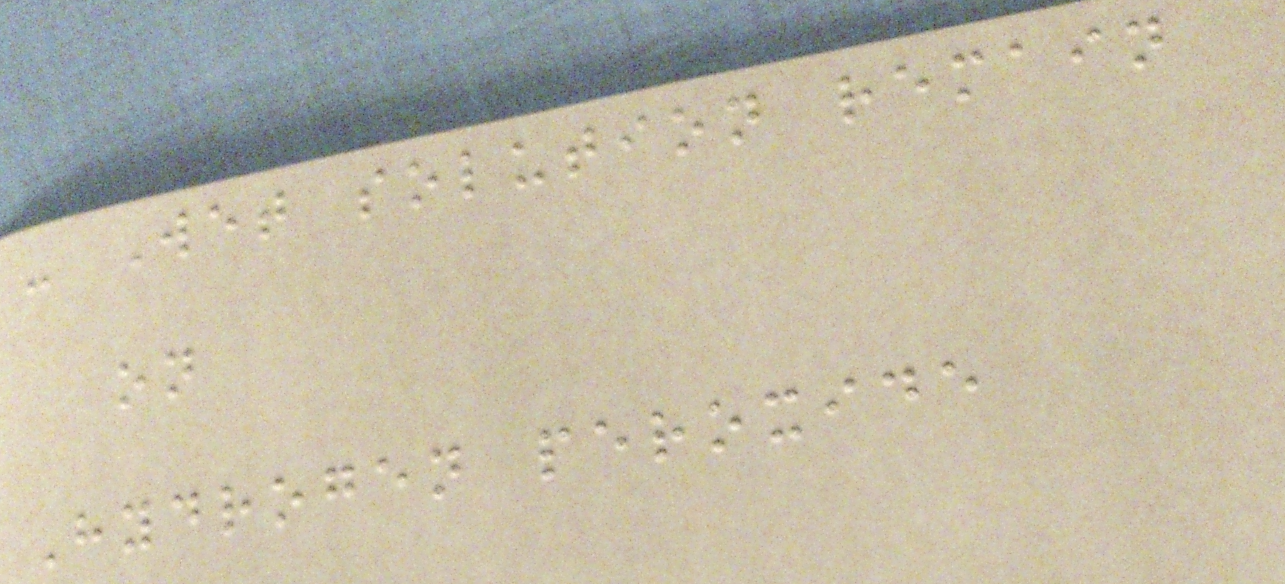- Wet solution remain
on
Hydrogen peroxide
